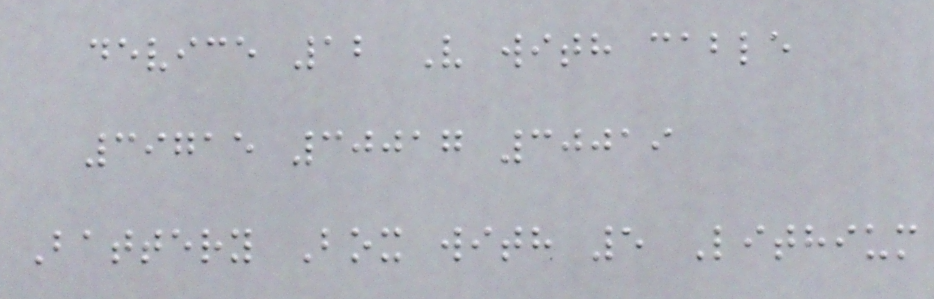device 12 V with cable
39715 30017 30019
Battery Box with 5 Lithium
